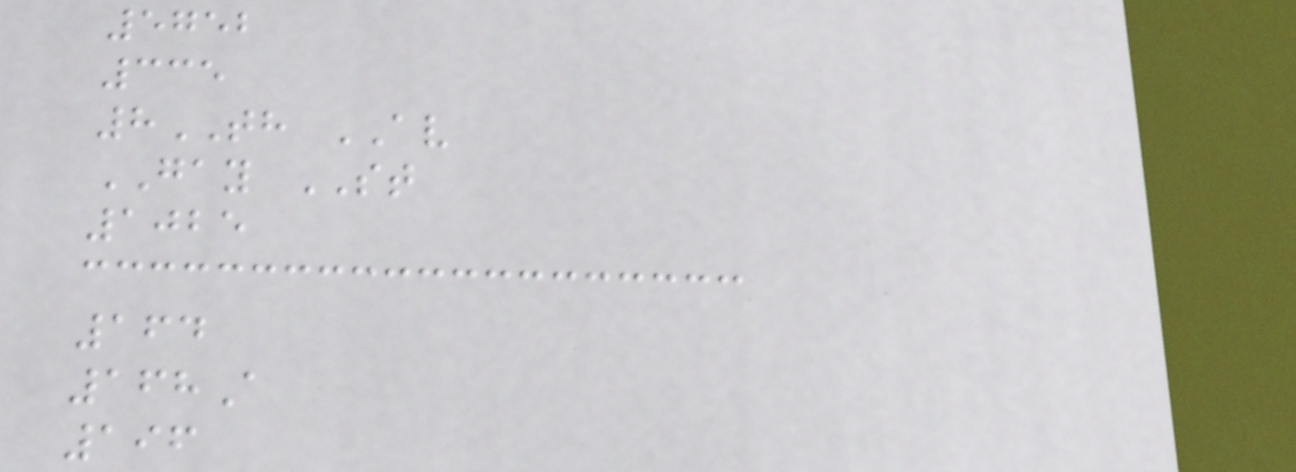5752
335
8TH AV
GAY ST
1025
164
168A
196
